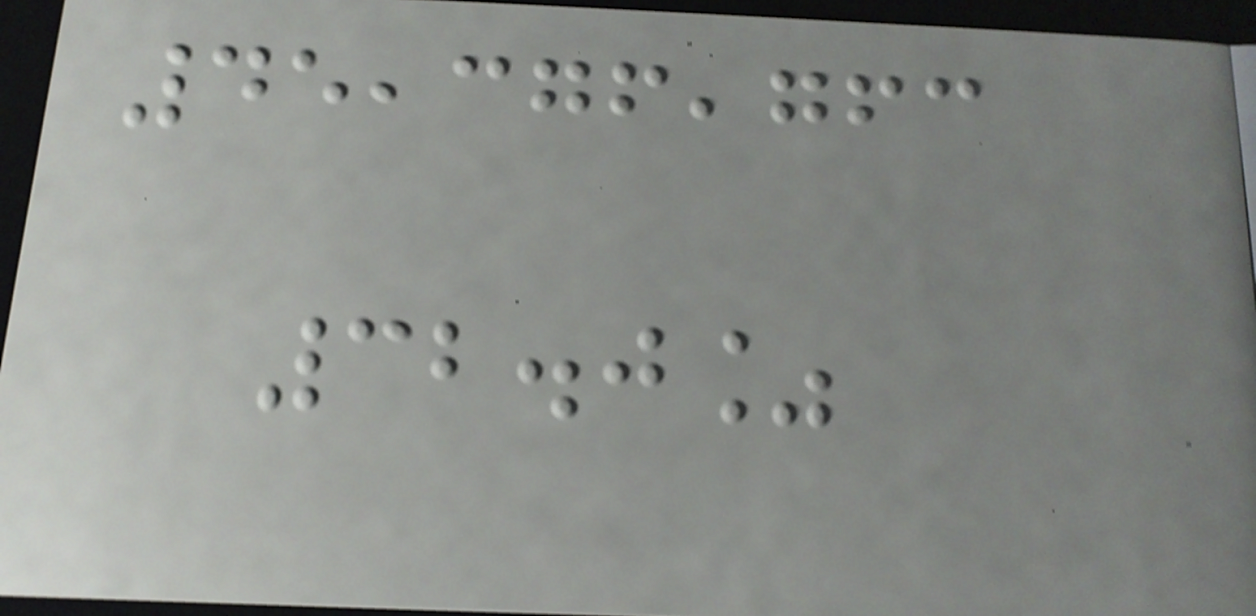45,376,763
32.0%
